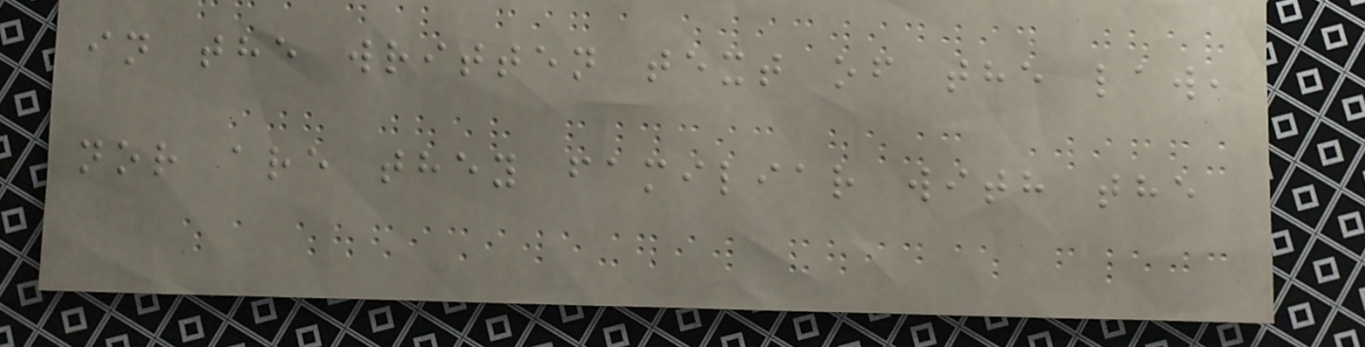in the written text of the law,
nor are they familiar with the
